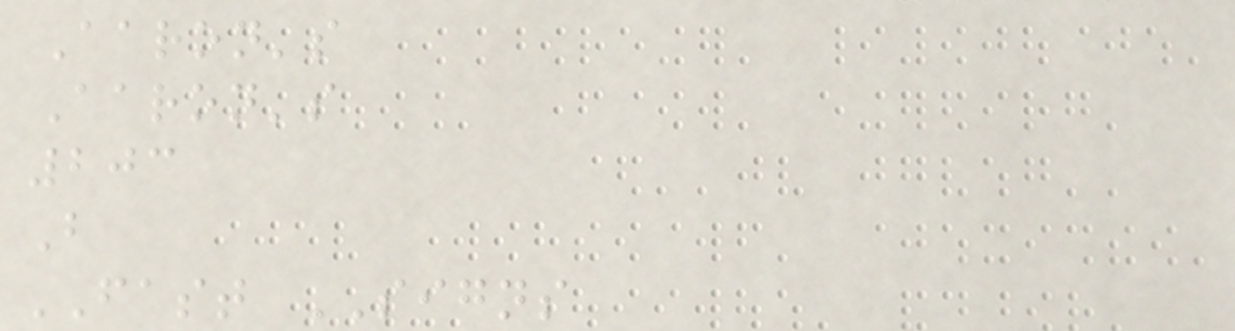Aaron's
Aaron's
203
B
FAST SIGNS
